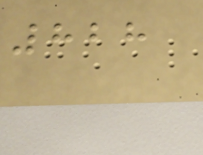828
